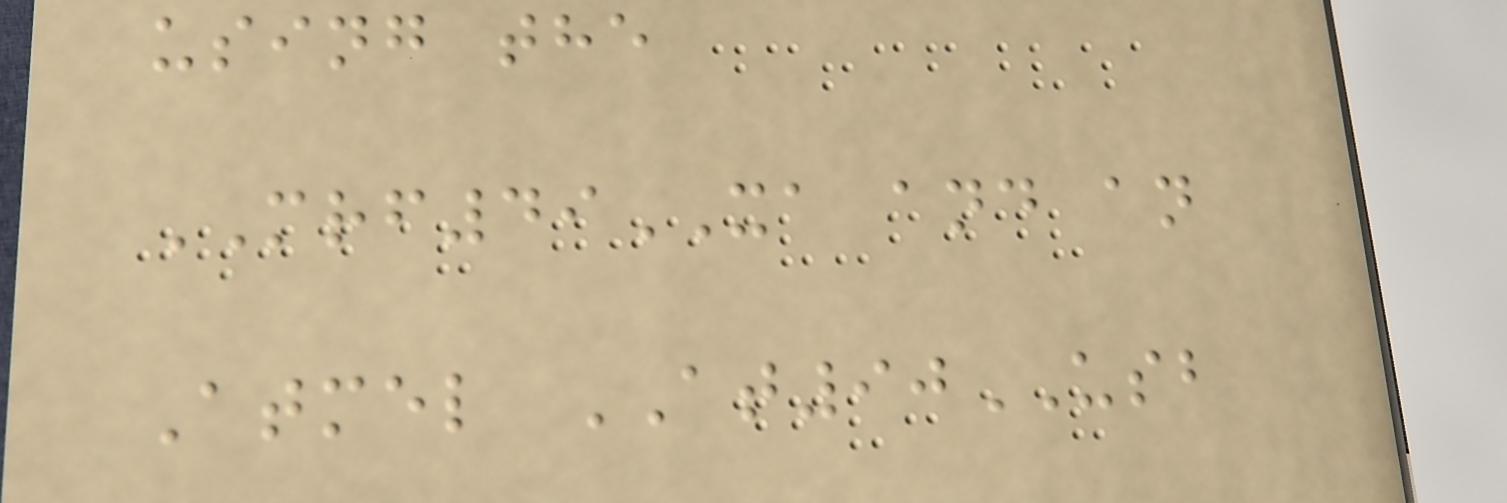using the
MRF49XA and an
Atmel AT90USB
